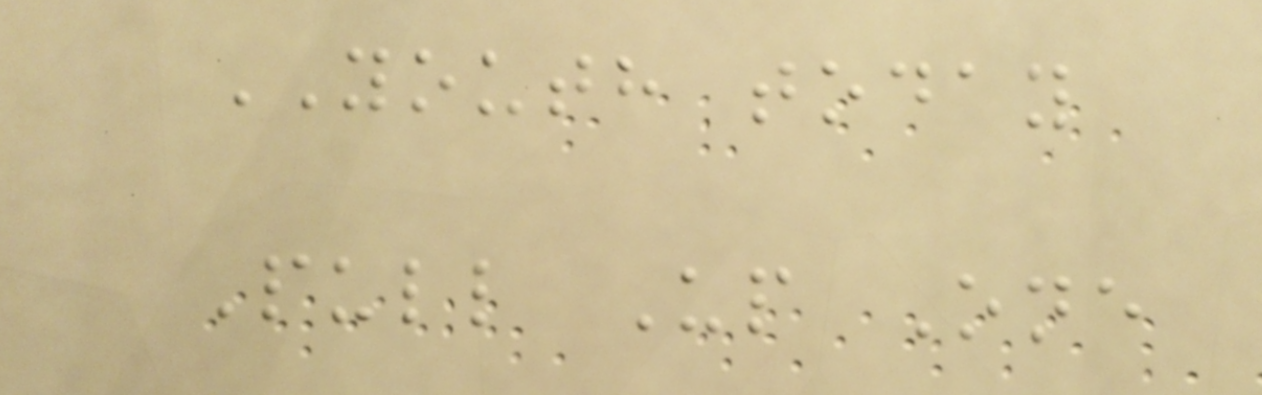YOUTH today
Pull Up One
